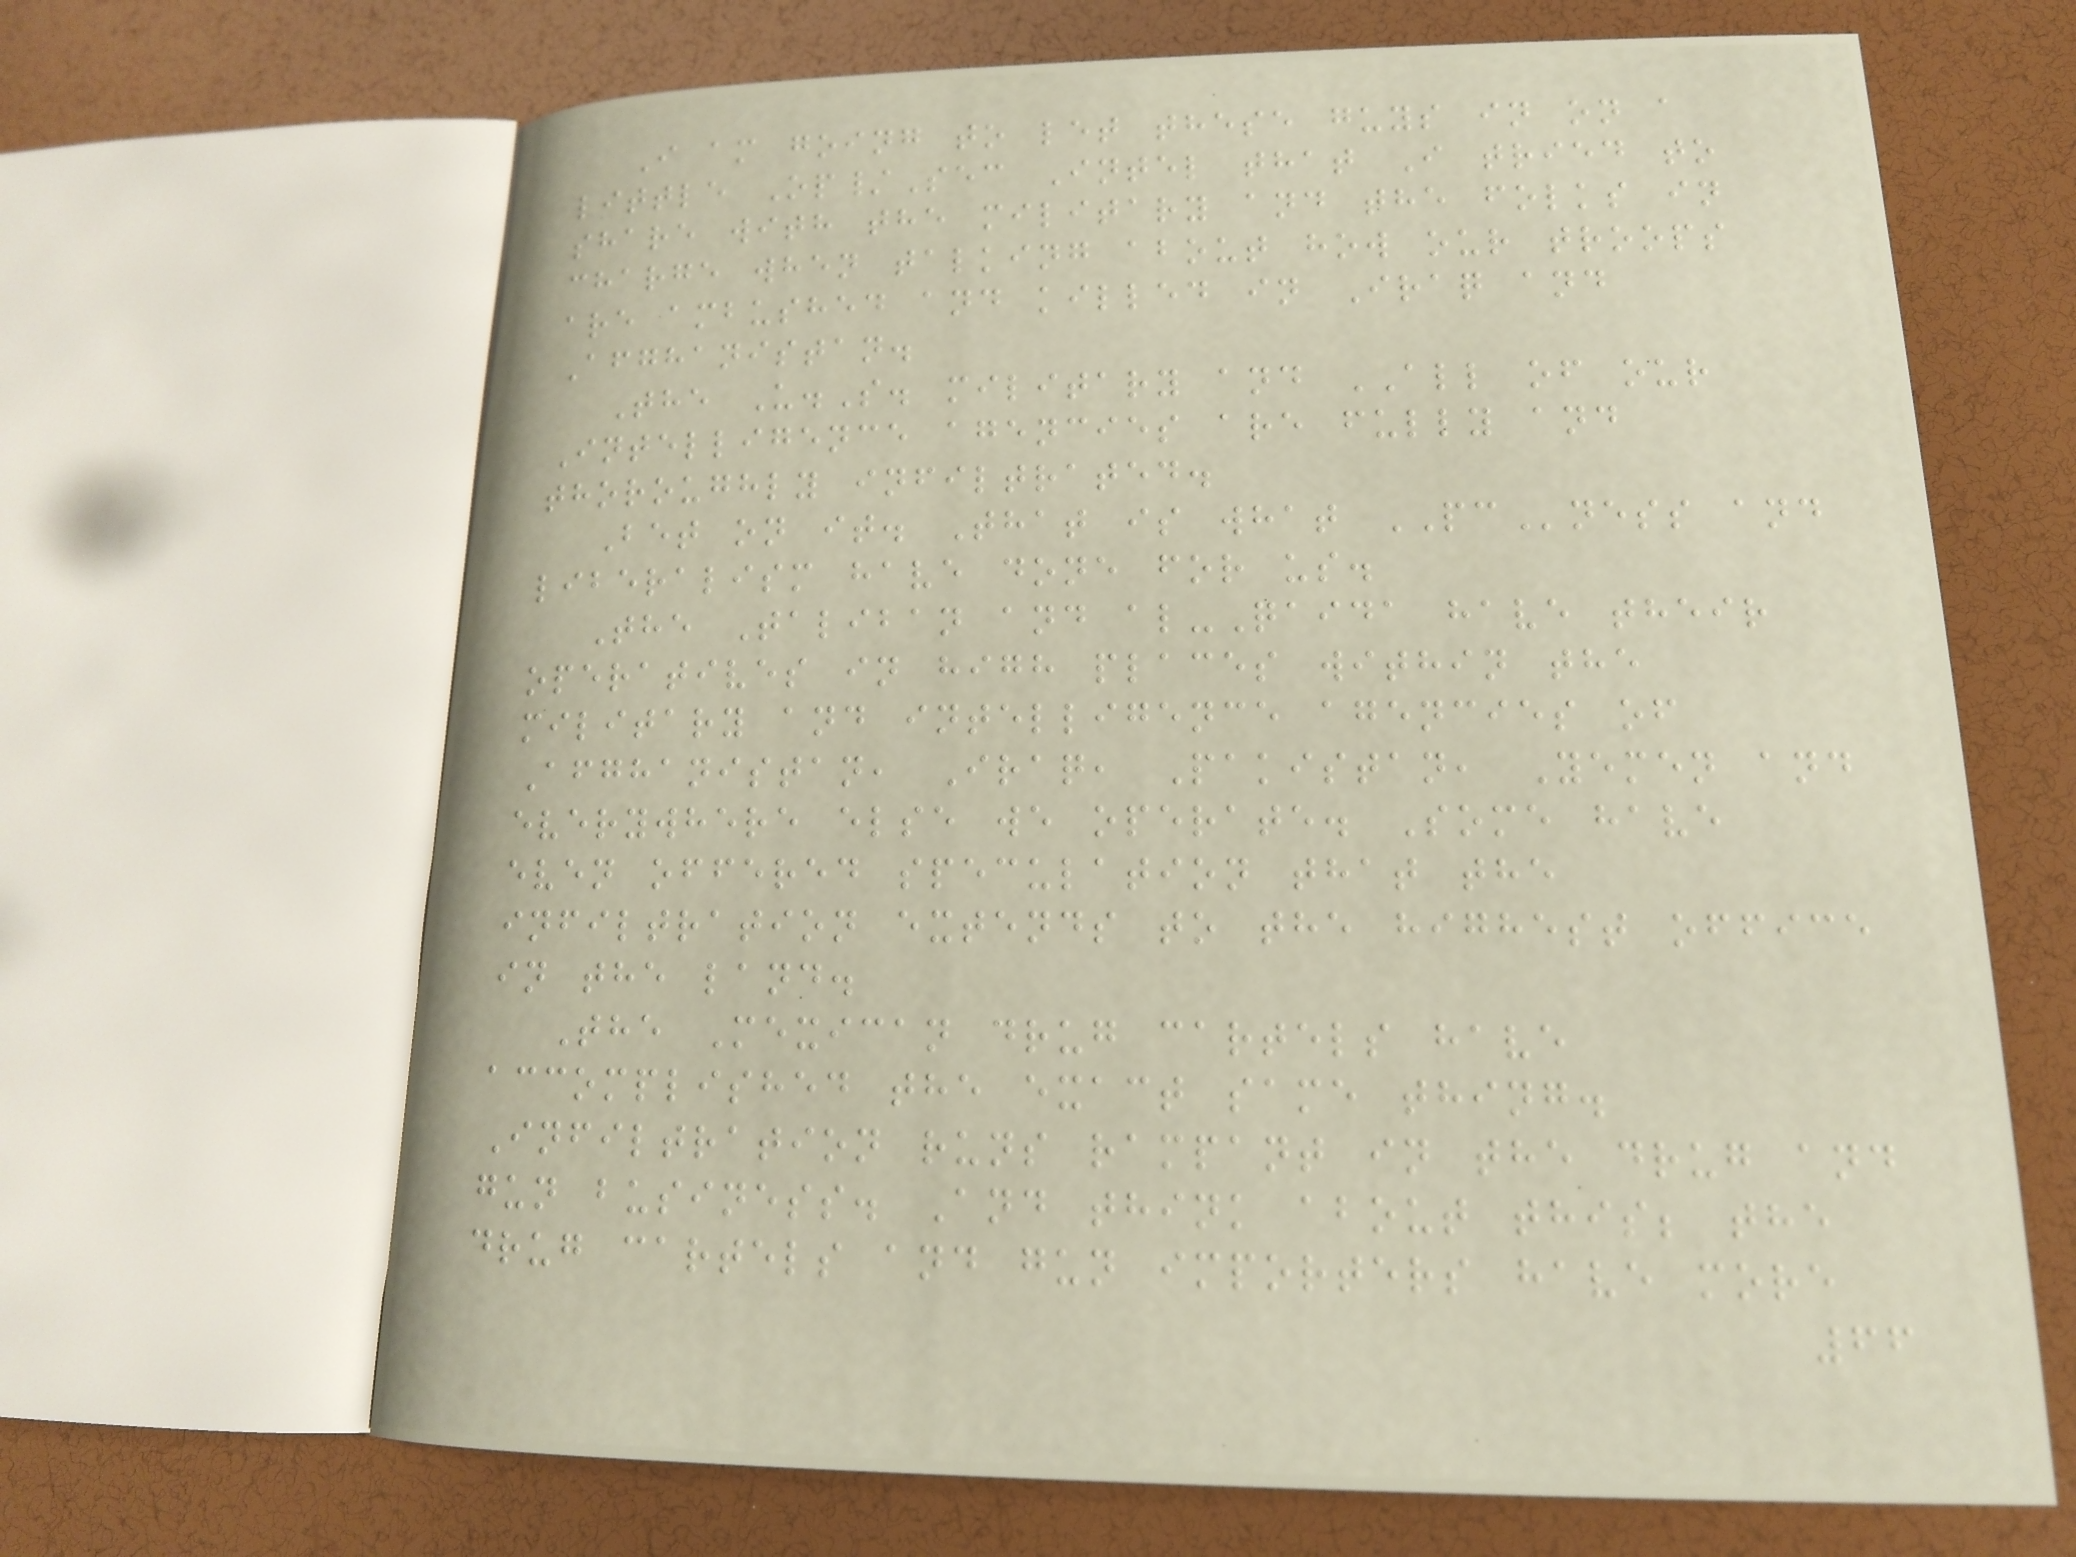I am going to let these guys in on a
little Op/Sec Intel that I tried to
share with the military and the folks in
charge when talking about how our troops
are ambushed and killed in Iraq and
Afghanistan.
The U.S. military and ALL of our
Intelligence agencies are fully and
thoroughly infiltrated.
Bet on it. That is what PCness and
liberalism have done for us.
The Taliban and al-Qaida have their
operatives in high places within the
military and intelligence agencies of
Afghanistan, Iraq, Pakistan, Yemen and
everywhere else we operate. Some have
even offered speculation that the
infiltration extends to the highest office
in the land.
The Mexican drug cartels have
accomplished the exact same thing.
Infiltration runs rampant in the drug and
gun business. And think about this; the
drug cartels and gun importers have more
66
